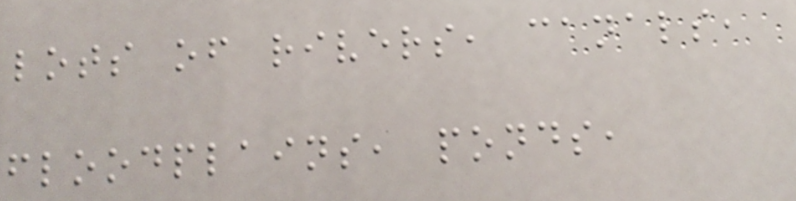lots of rivers, canals,
floodplains, ponds,
